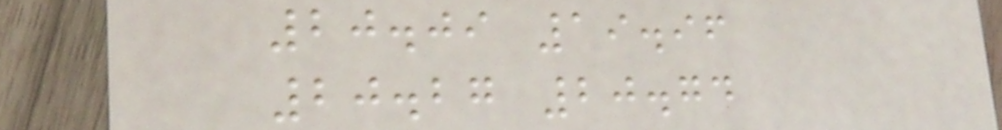20.09 19.96
20.27 20.74
